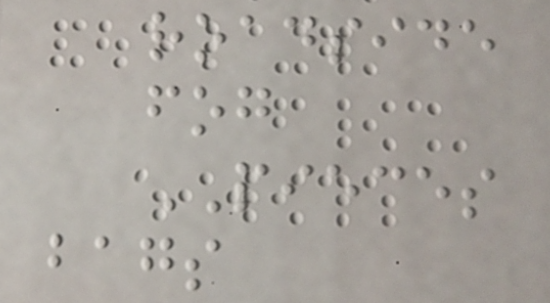roadside
fog
PIECES
bags
